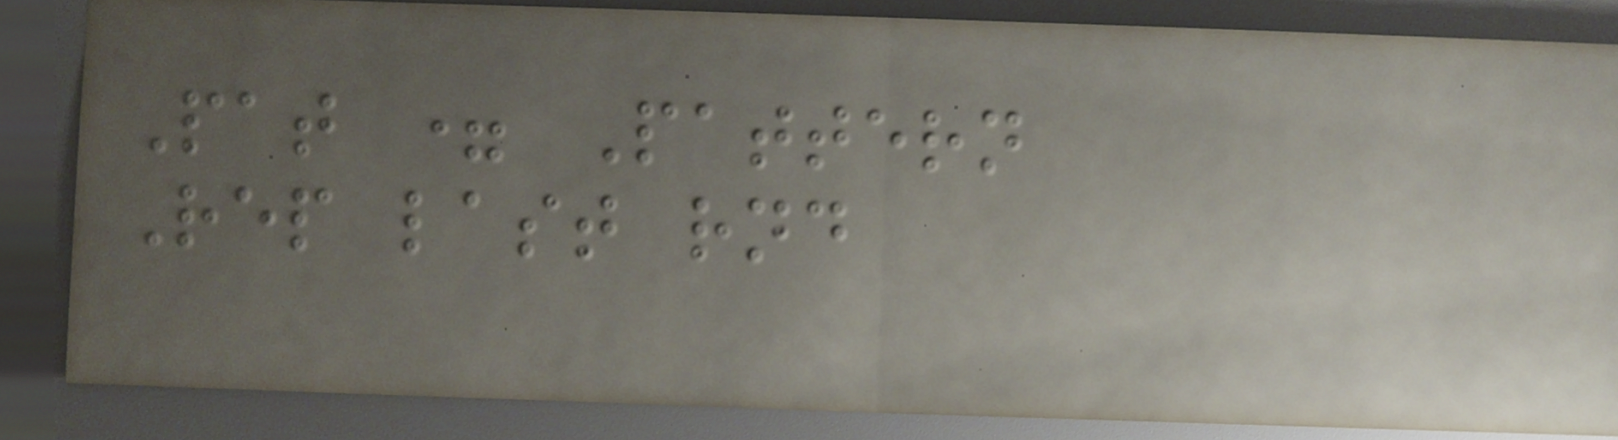Pat = Pattern
Rep last rnd
